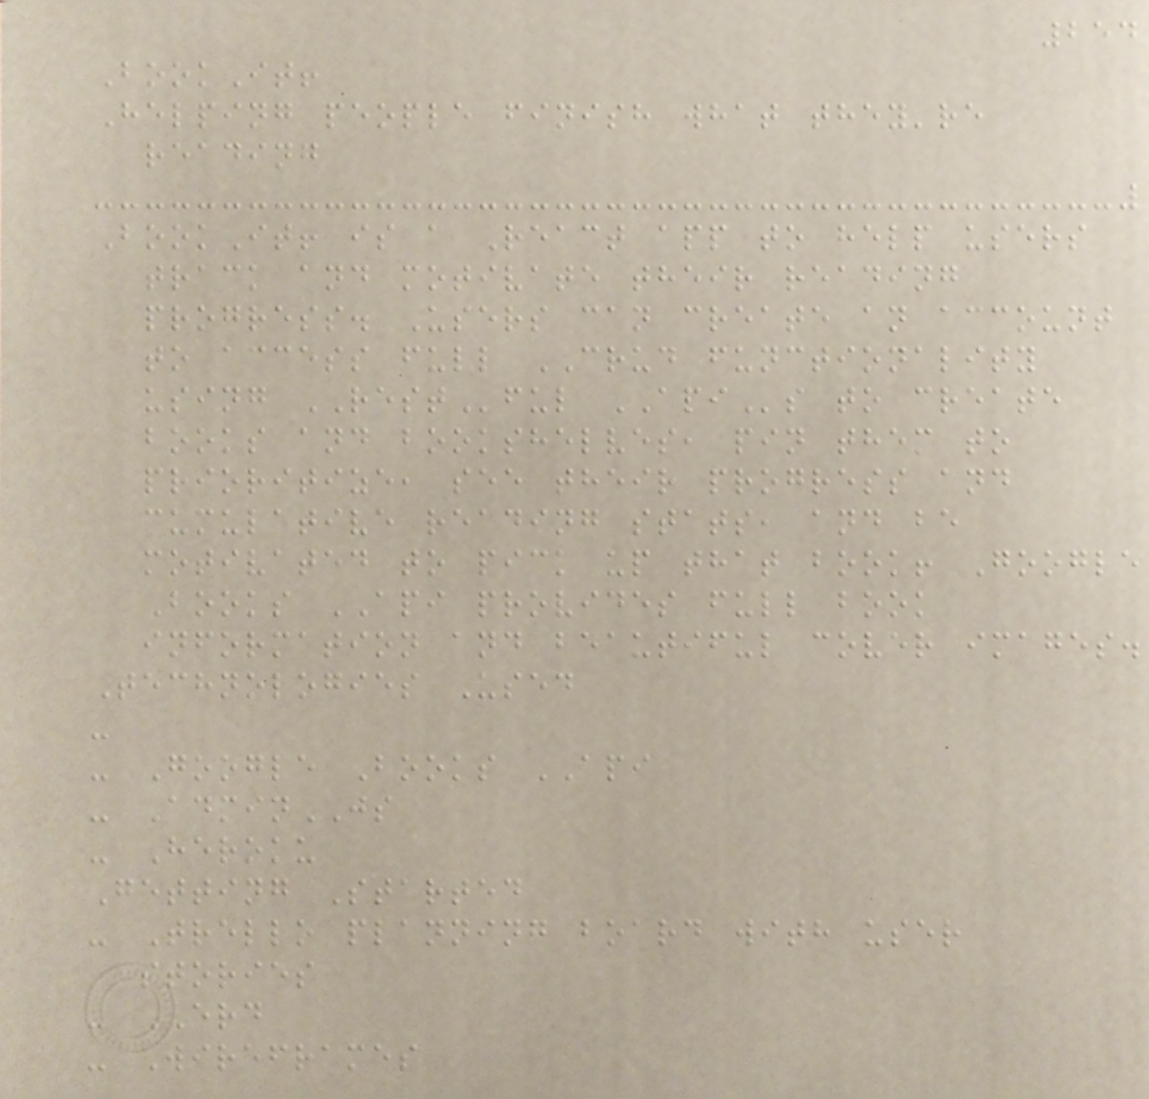254
BookIt!
Helping people finish what they're
reading
BookIt! is a React app to help users
track and motivate their reading
progress. Users can create an account
to access full CRUD functionality
using RESTful APIs to create
books and bookshelves, pin them to
prioritize, see their progress and
cumulative reading stats, and be
motivated to pick up that book! Google
Books API provides full book
information and beautiful cover images.
Technologies Used
-
- Google Books API
- AdminJS
- Heroku
Getting Started
- Trello planning board with user
stories
- ERD
- Wireframes
